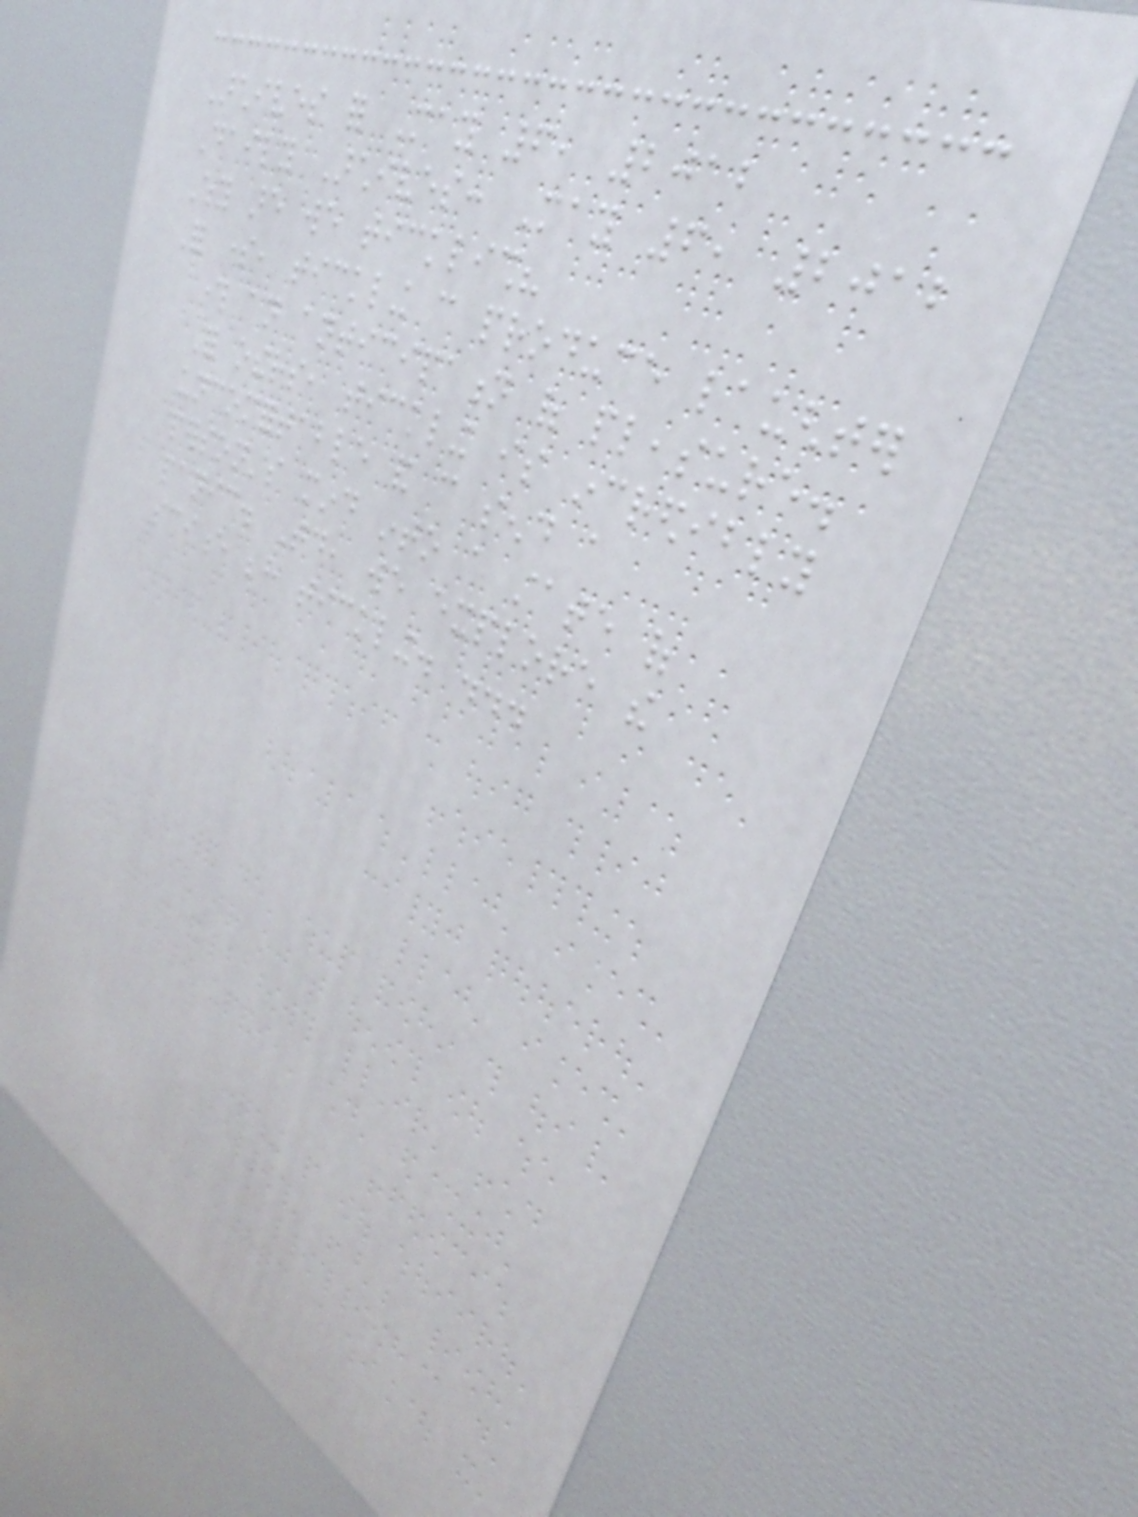Archives for May 6, 2012
Daily Archives: May 6, 2012
Why are we ticklish?
For some, tickling can produce laughter
through an anticipation of pleasure.
For others, tickling is incredibly
uncomfortable and can send a
person's mind into a state of
panic. Today, we explore the
science behind tickling. ...
